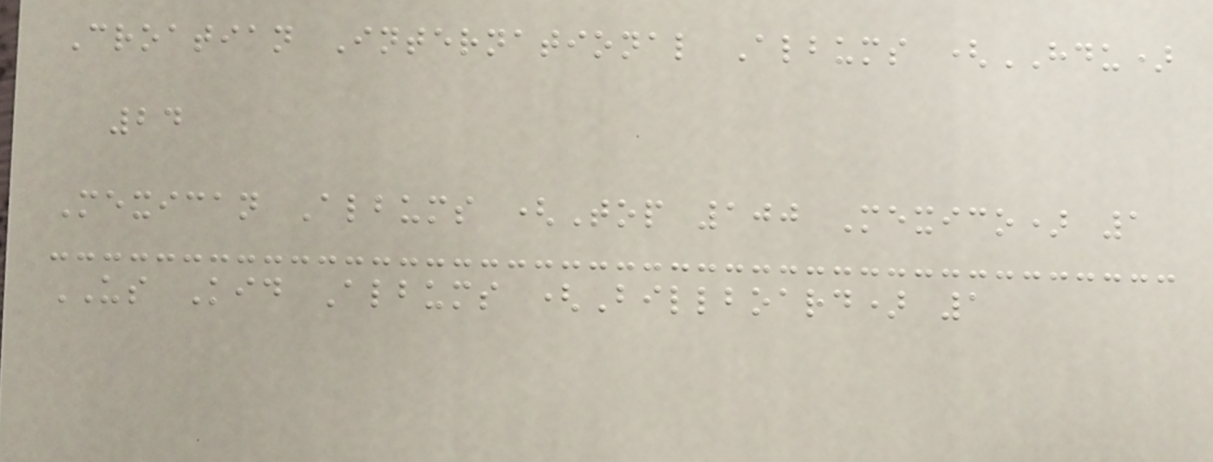Croatian International Albums (HDU)
24
Mexican Albums (Top 100 Mexico) 1
US Kid Albums (Billboard) 1
